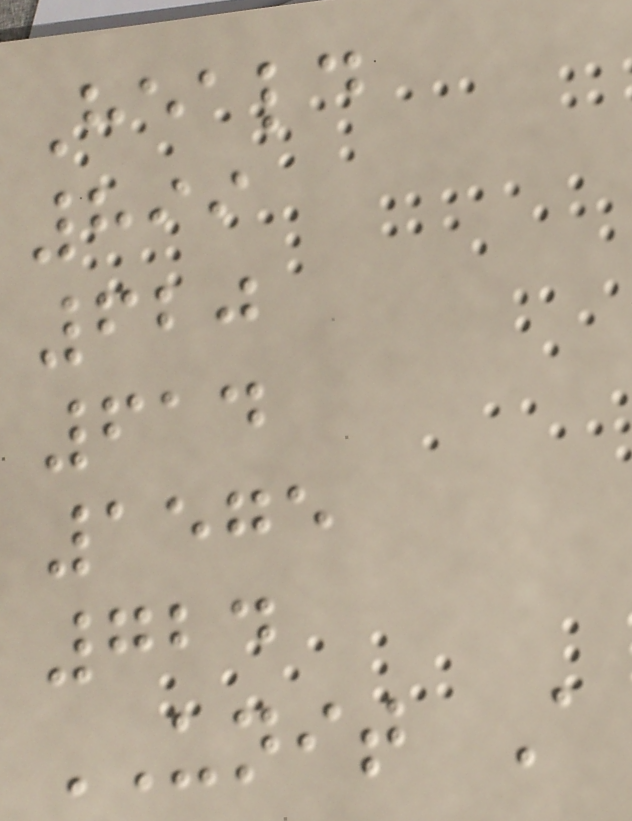Heald
899
620
614
1575
724
UNIT A
